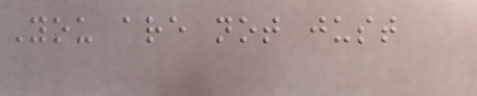You are not just
